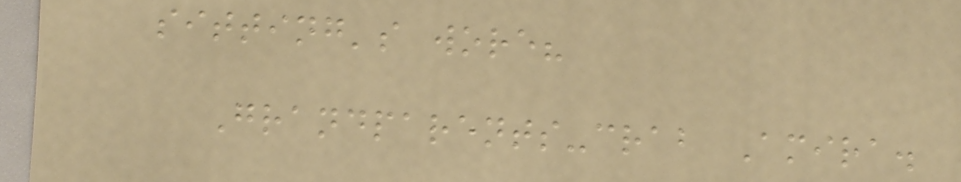sitting's wore?
Grandparents-crab Amira.
